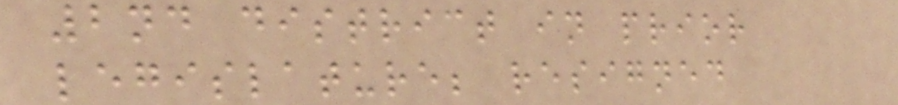2nd district in prior
legislature; resigned
